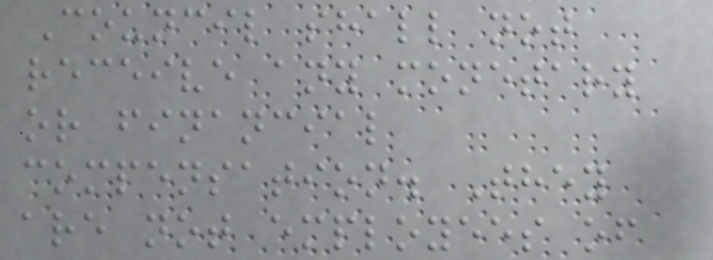Council shall not
receive any monetary
or financial
compensation. They
are not employees of
